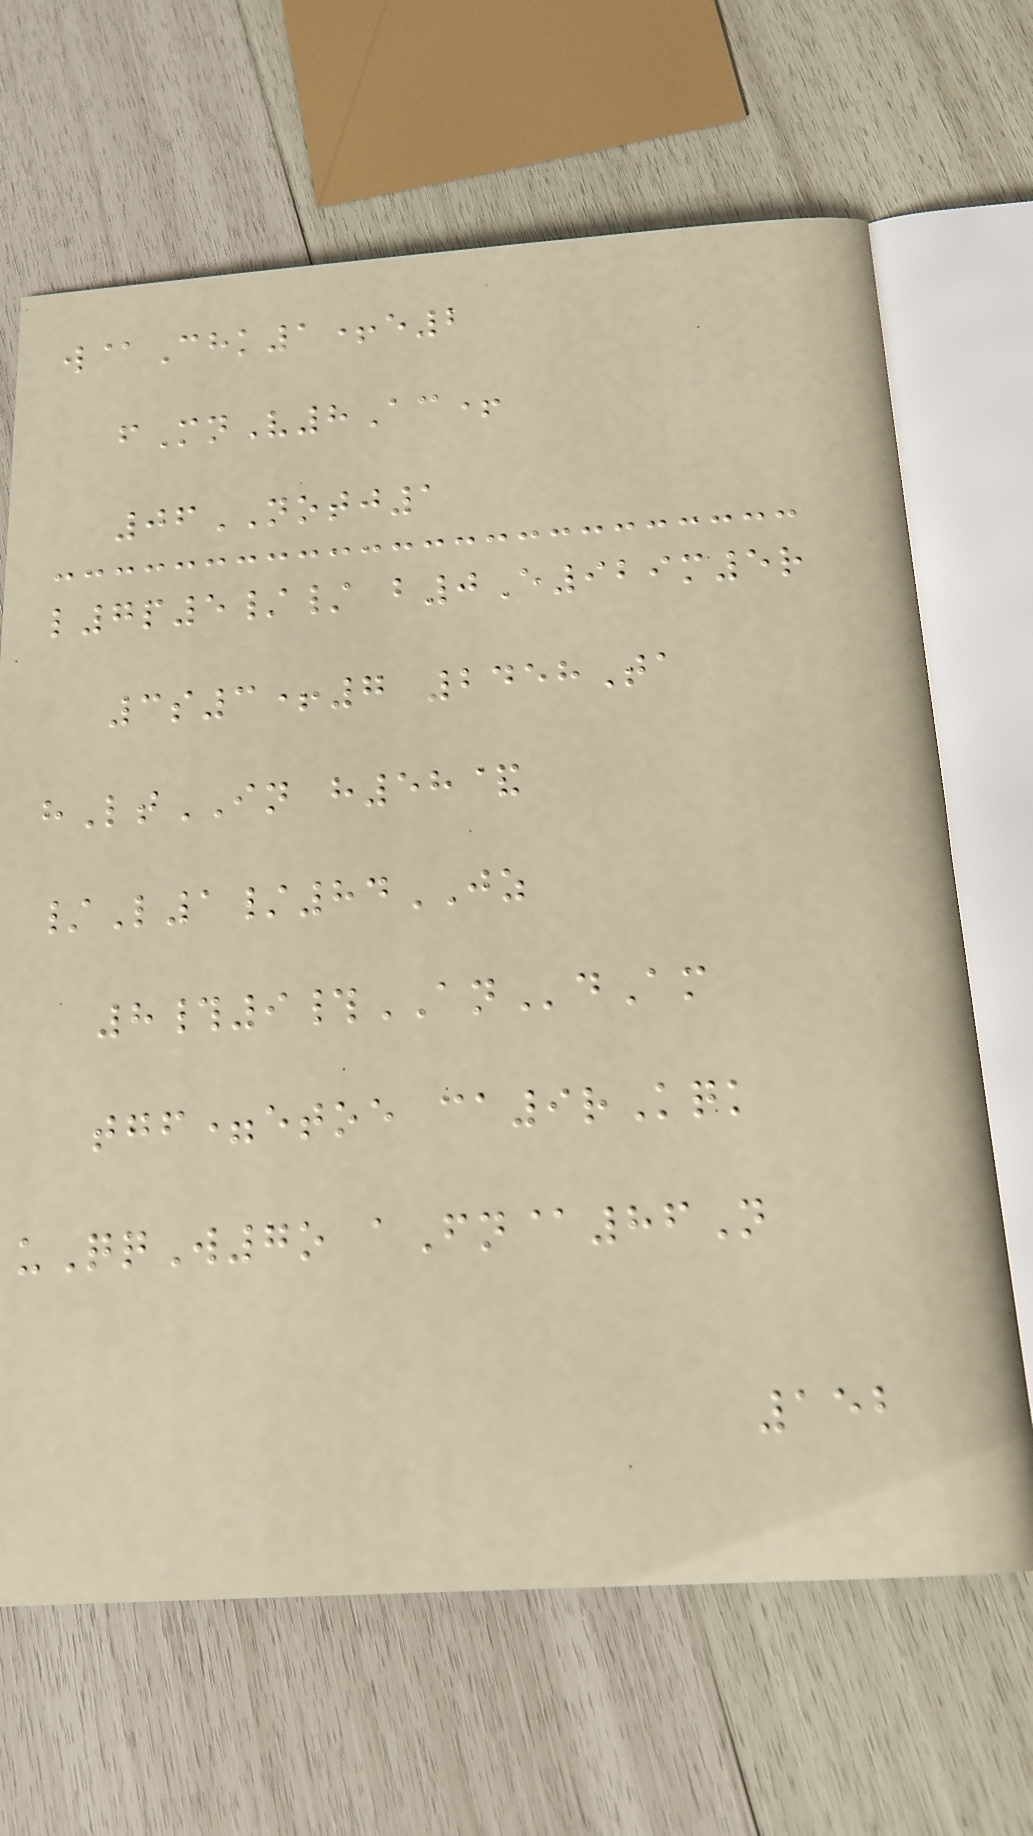w@Chk1+e2
fMnV8Ac+
06NOTJ1
l7p5// b0E929m5r
3s3+7 2458Ta
hLtIN h58&
/L1/84JZ
8#9#ANdAm
tgf=etoe ca9rKqk
uQqW7o aFn@86N
152
